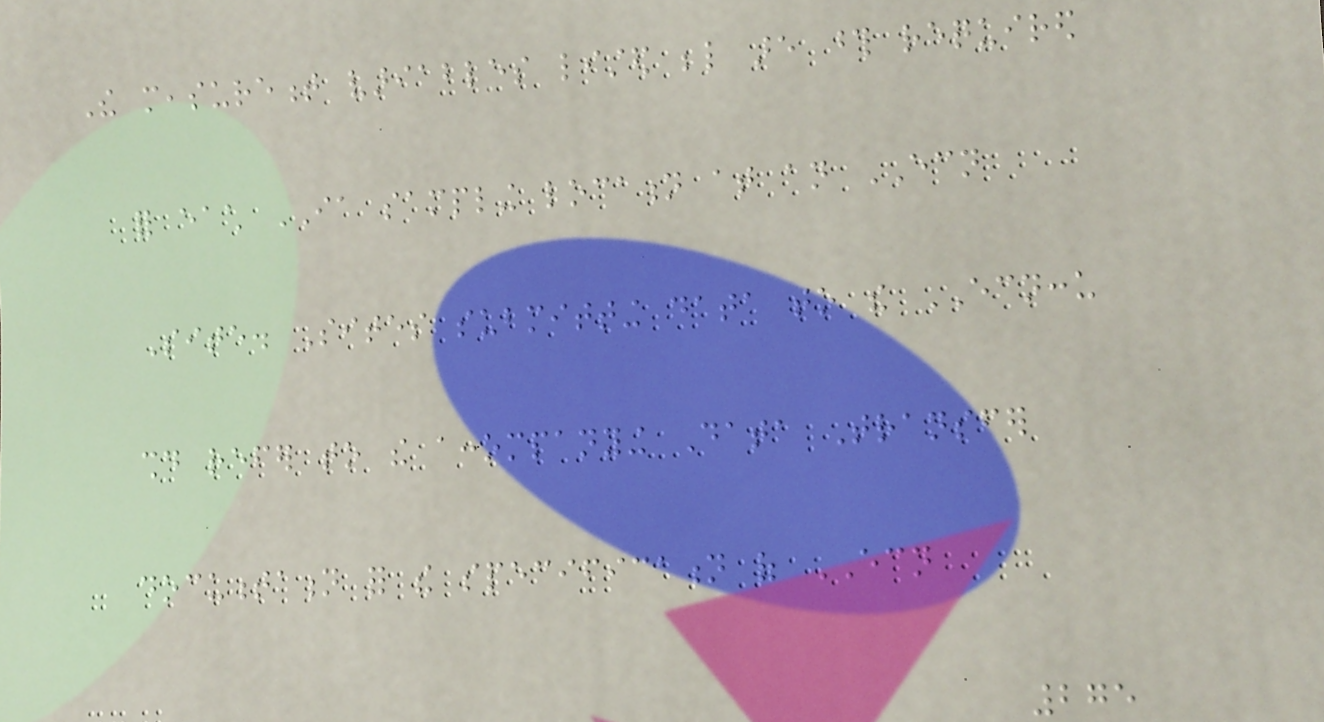The measurement variables listed below are those required
for each IA sampling location at an ECN
Site. Sites submitting data to the ECNCCU
should refer to the accompanying Data Transfer
documentation for the specification of ECN
275
